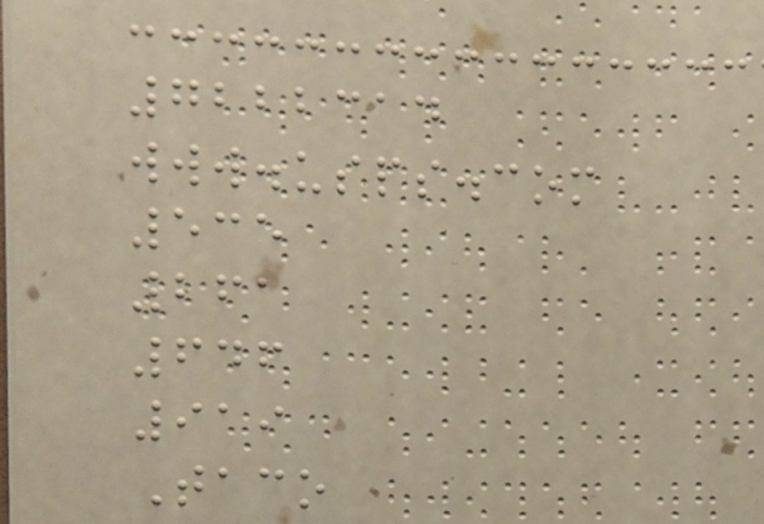7222314
www.usps.com
535
261
646
919
Taco
